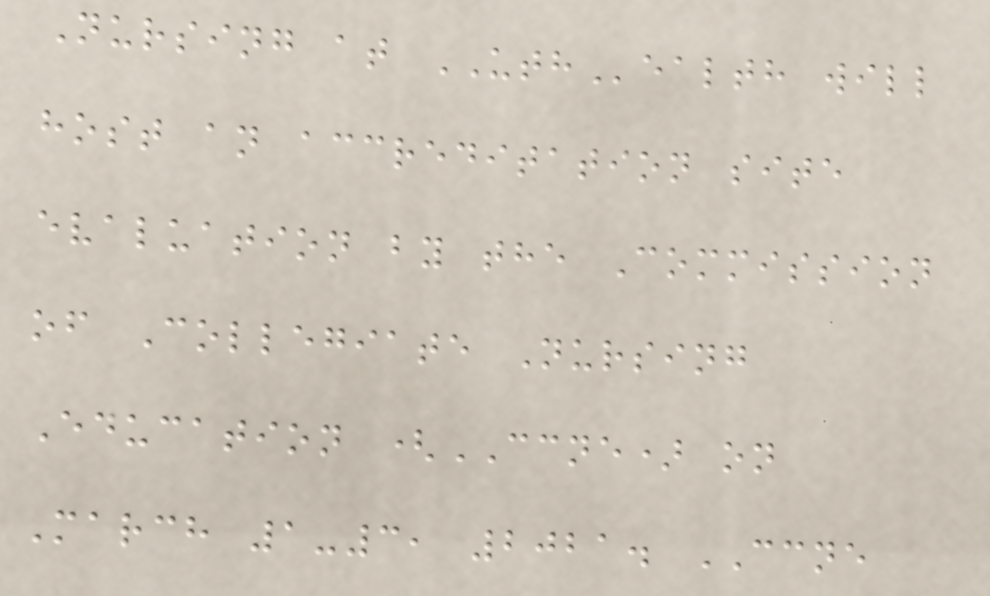Nursing at UTHealth will
host an accreditation site
evaluation by the Commission
of Collegiate Nursing
Education (CCNE) on
March 1-3, 2021. CCNE
